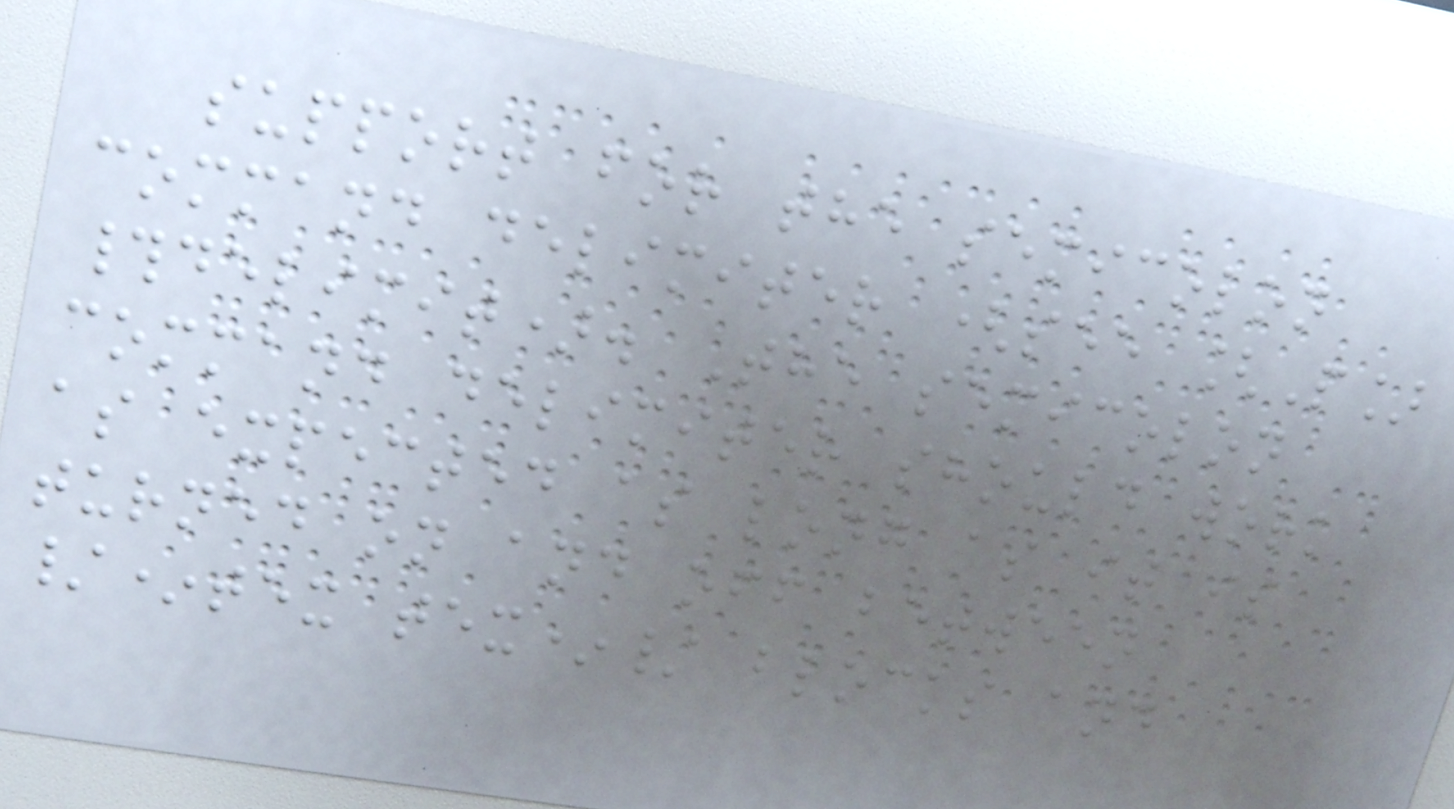support for the semicolon
command delimiter (see [P]
#delimit). The semicolon
command delimiter should work
as expected as long as it is
turned on and off between
/*tex tex*/ blocks and
